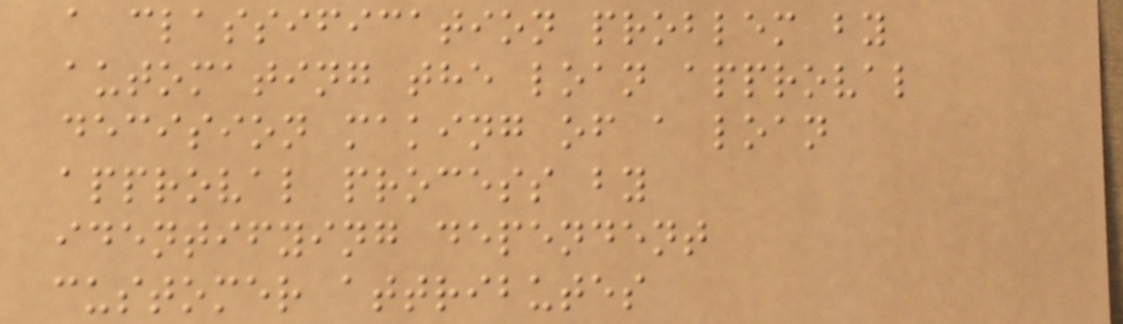a classification problem by
automating the loan approval
decision making of a loan
approval process by
identifying dependent
customer attributes
